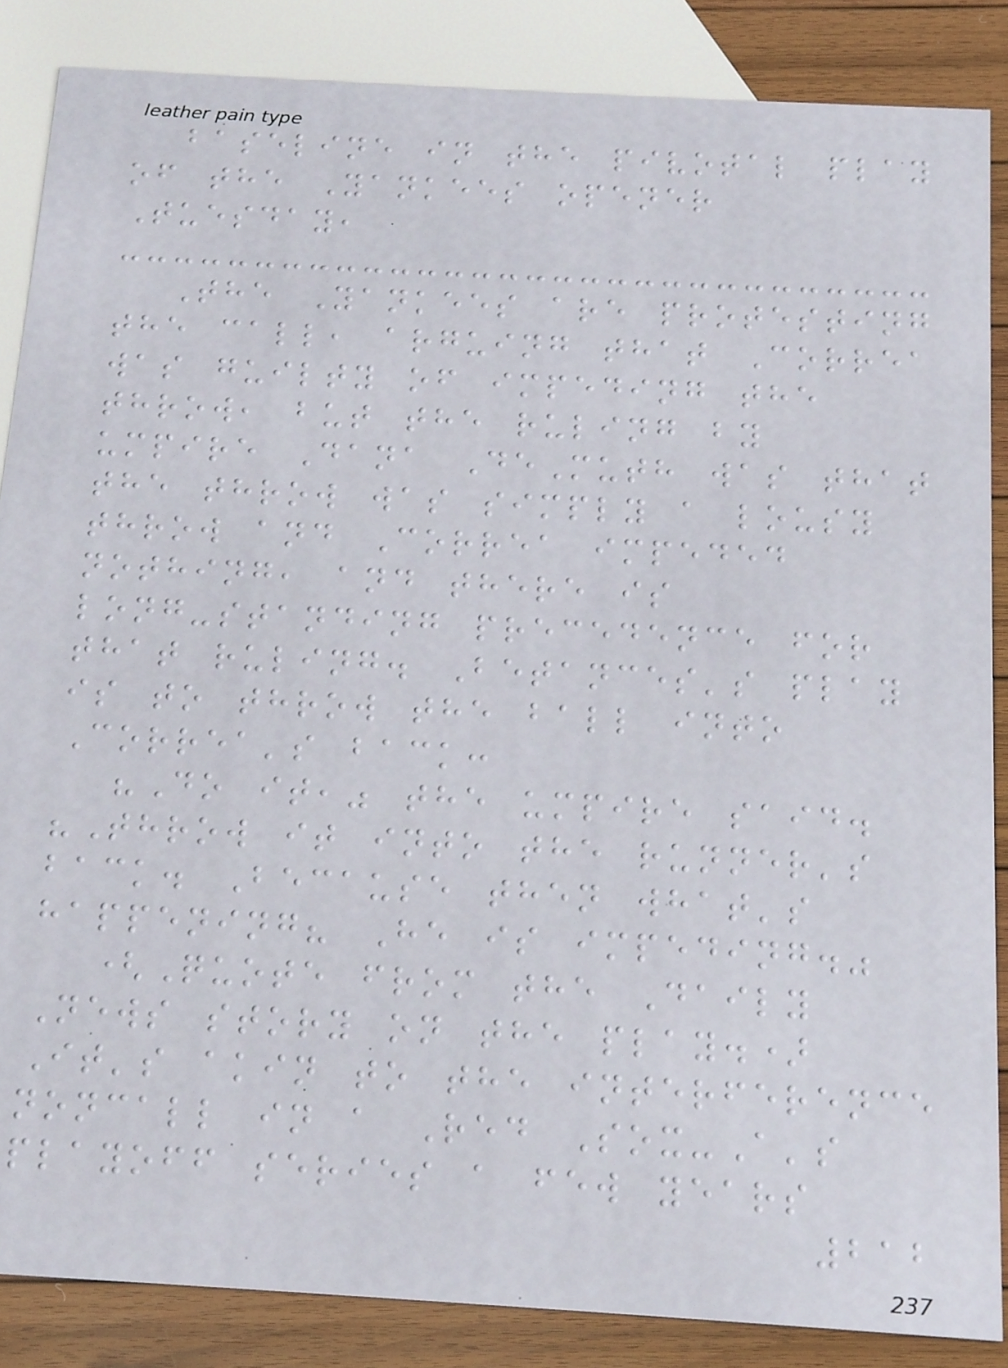baseline in the pivotal play
of the Yankees opener
Tuesday,
The Yankees are protesting
the call, arguing that Correa
was guilty of impeding the
throw, but the ruling by
umpire Dana DeMuth was that
the throw was simply a lousy
throw and Correa impeded
nothing, and there is
long-standing precedence for
that ruling. Betances's play
is to throw the ball into
Correa's back:
"Do it," the umpire said.
"Throw it into the runner's
back. Because then what's
happening? He is impeding."
(Quote from the Daily
News story on the play.)
It's akin to the interference
noncall in a Red Sox-A's
playoff series a few years
212
